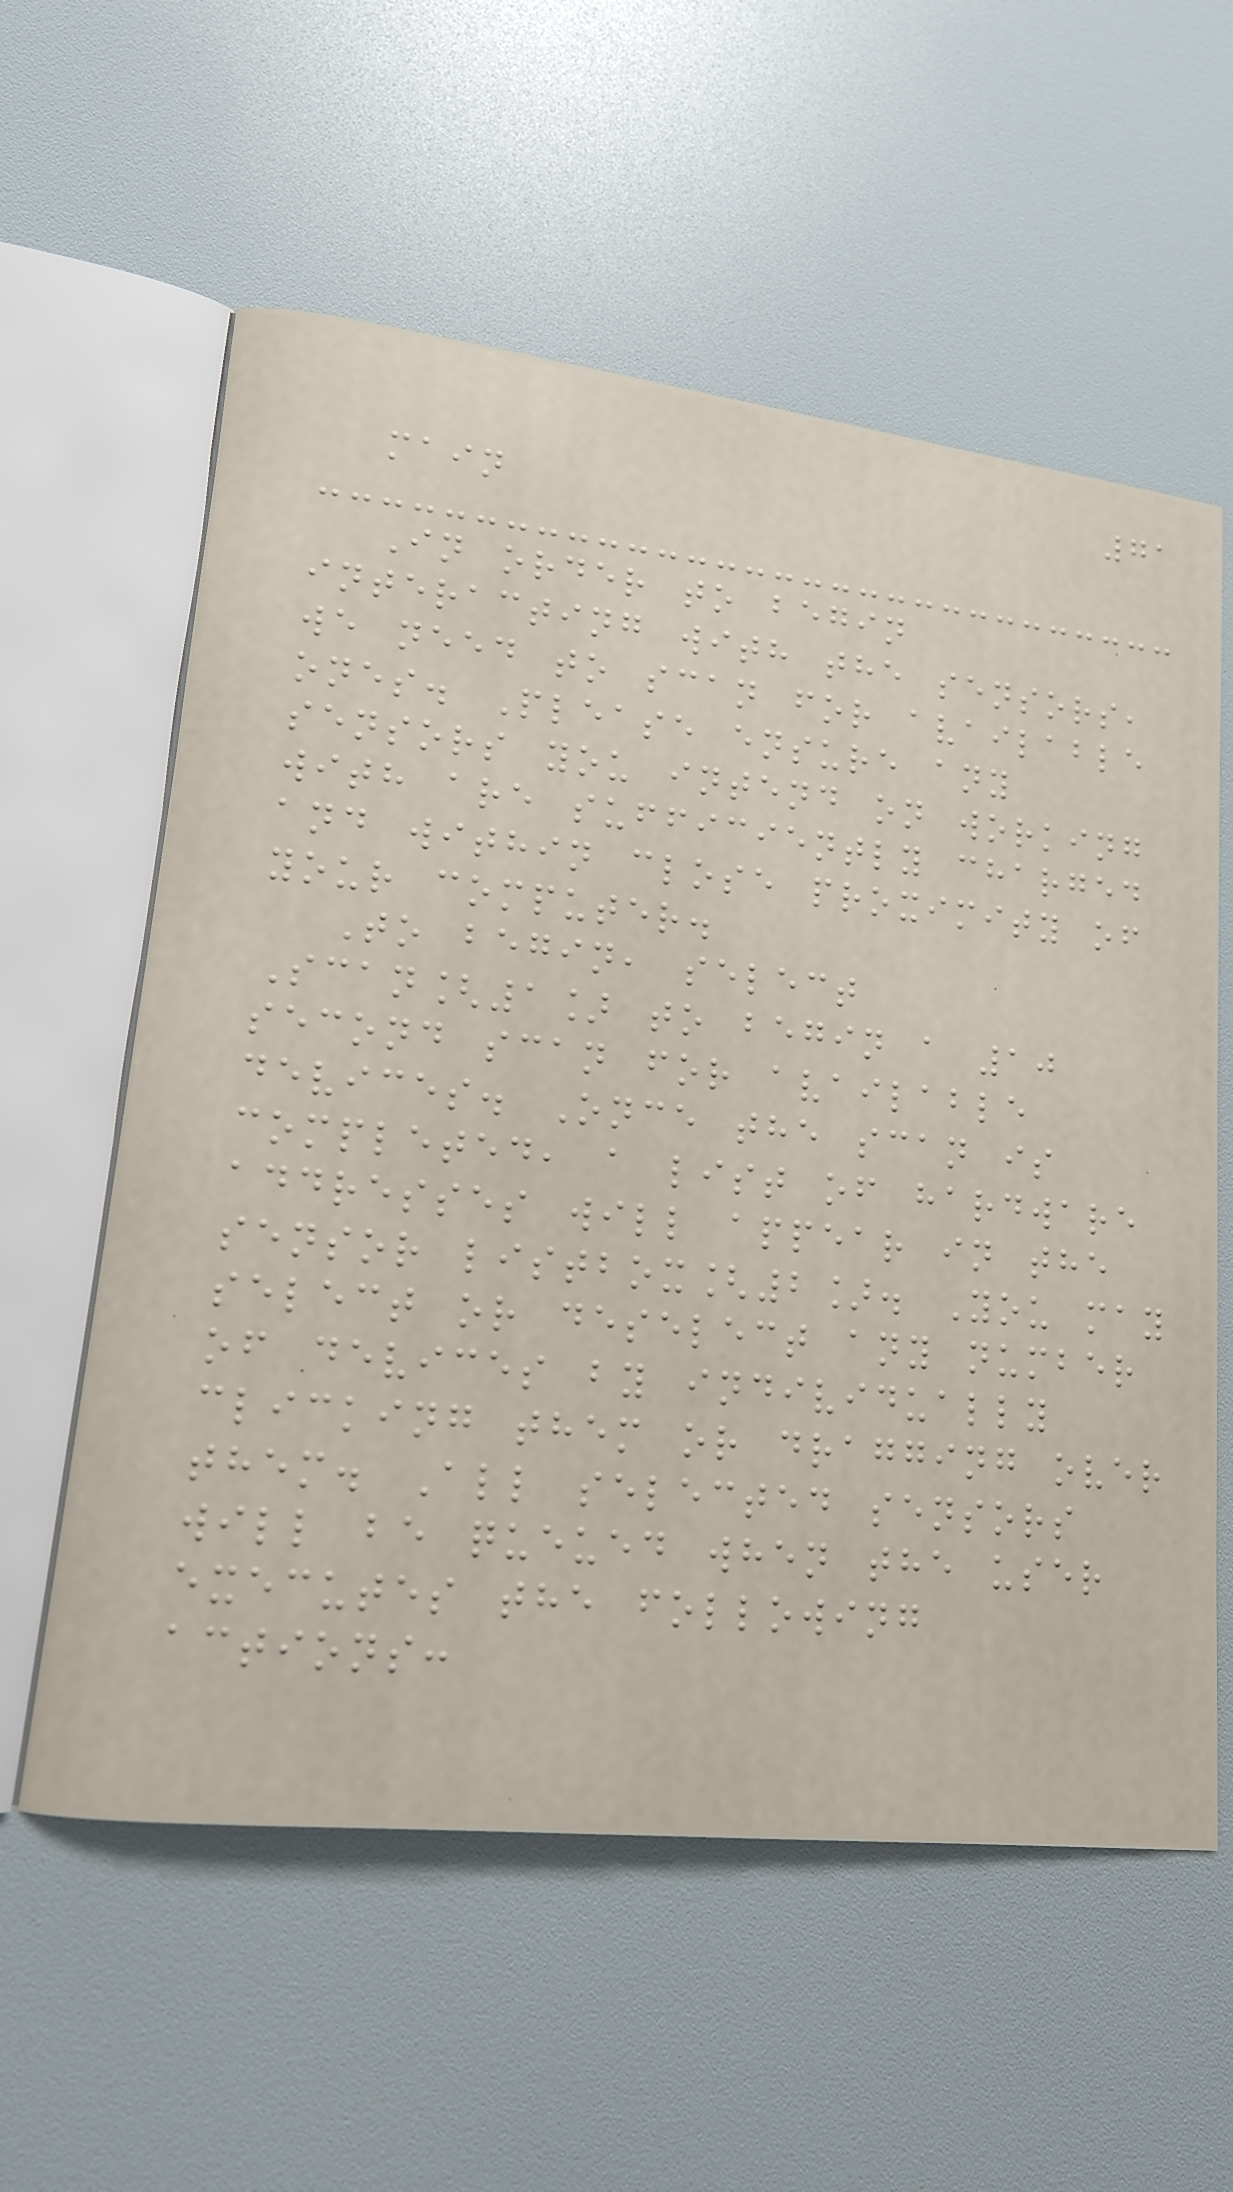71
main
In order to begin
interacting with the sensors,
we need to scan for available
ones. Please ensure any
sensors you intend on working
with are sufficiently charged
and within close proximity of
your computer.
To begin, select
Scan[1] to begin a 10
second scan for available
devices. Once the scan is
completed, a list of hardware
addresses will appear in the
sensor listbox[2]. You may
select or deselect any number
of devices by individually
clicking them or dragging over
them. All selected sensors
will be queued when the user
executes the following
actions:
